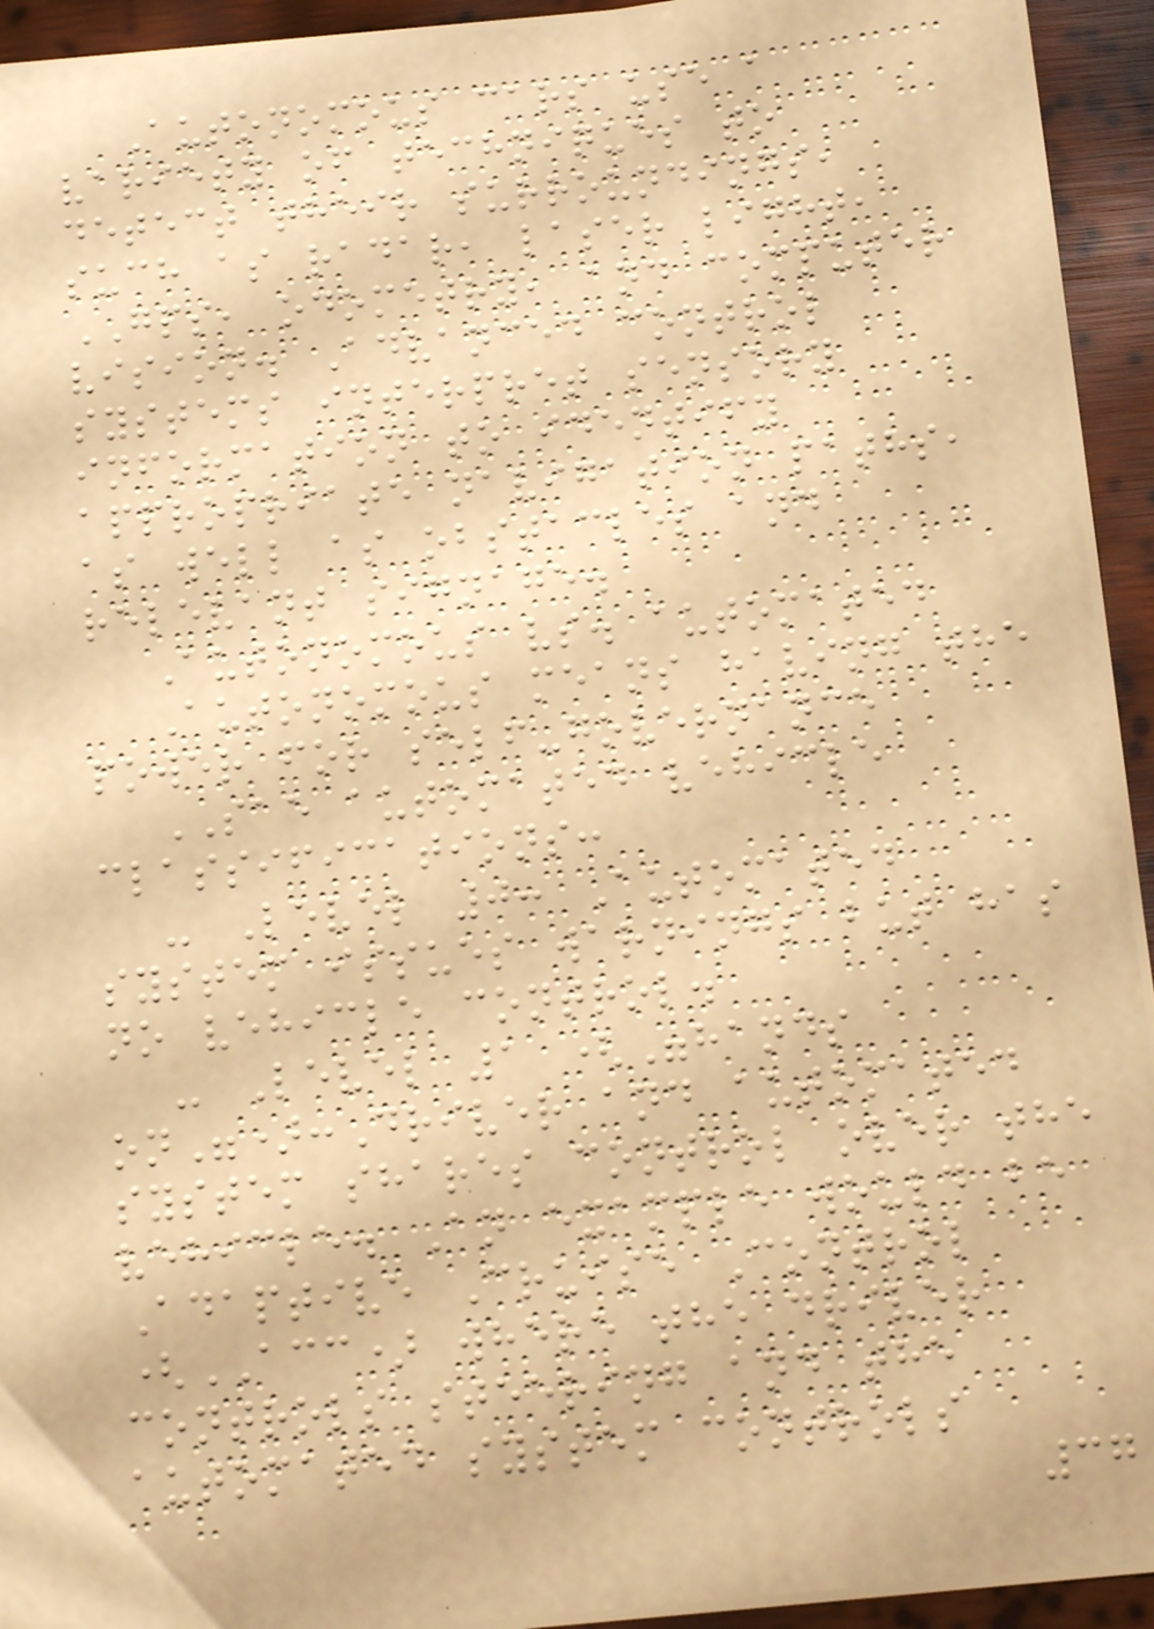Autonomous cars use a
variety of techniques to
detect their surroundings,
such as radar, laser light,
GPS, odometry, and computer
vision. Advanced control
systems interpret sensory
information to identify
appropriate navigation paths,
as well as obstacles and
relevant signage.
Autonomous vs. automated
Autonomous means having the
power for self-governance
SAE automated vehicle
classifications:
- Level 0: Automated
system issues warnings but has
no vehicle control.
- Level 1 ("hands
on"):Driver and automated
system shares control over the
vehicle. An example would be
Adaptive Cruise Control
(ACC) where the driver
controls steering and the
automated system controls
37
